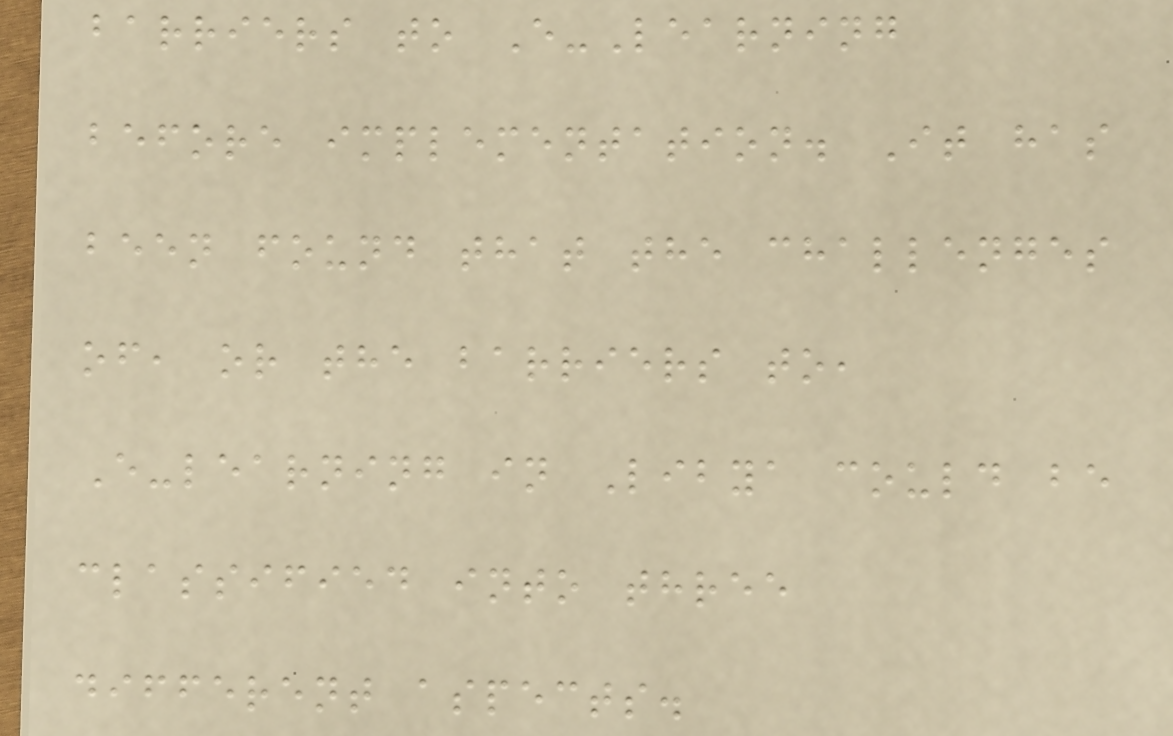barriers to E-Learning
before implementation. It has
been found that the challenges
of, or the barriers to,
E-learning in Libya could be
classified into three
different aspects.
